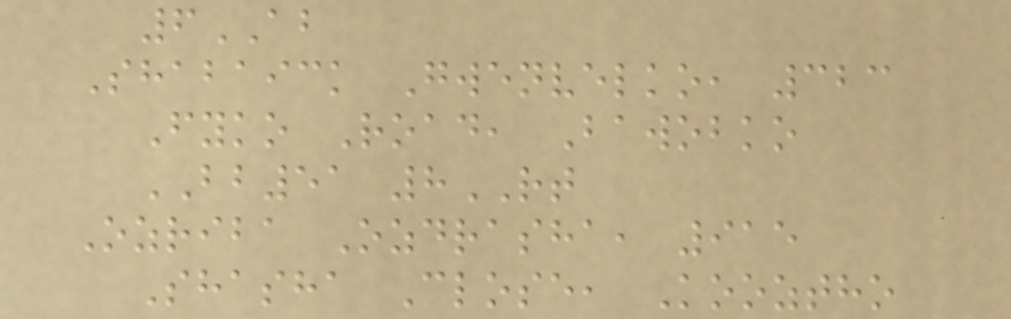6AB
Shabaick Gwenvelko, 323
Fyko Road, Bawobko
BB51 8RT
Ozriba Ozdrasha, 915
Shasha Close, Kooztho
